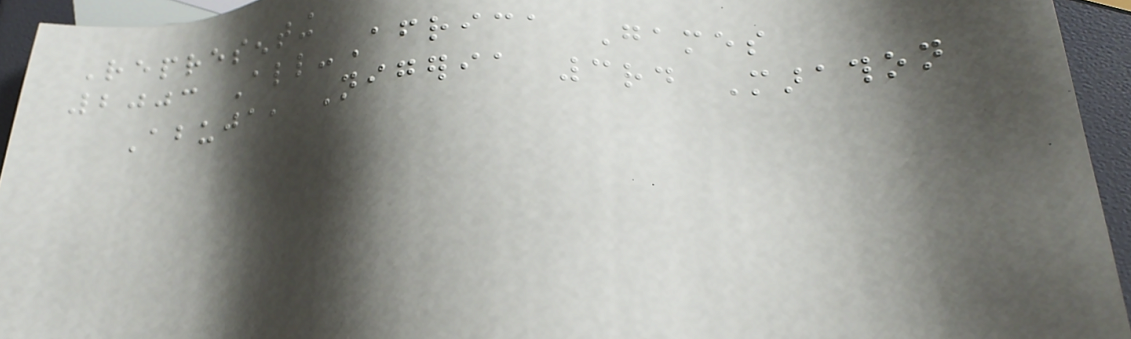Representing
2003 All-Africa Games
Abuja, Nigeria 3rd Marathon
